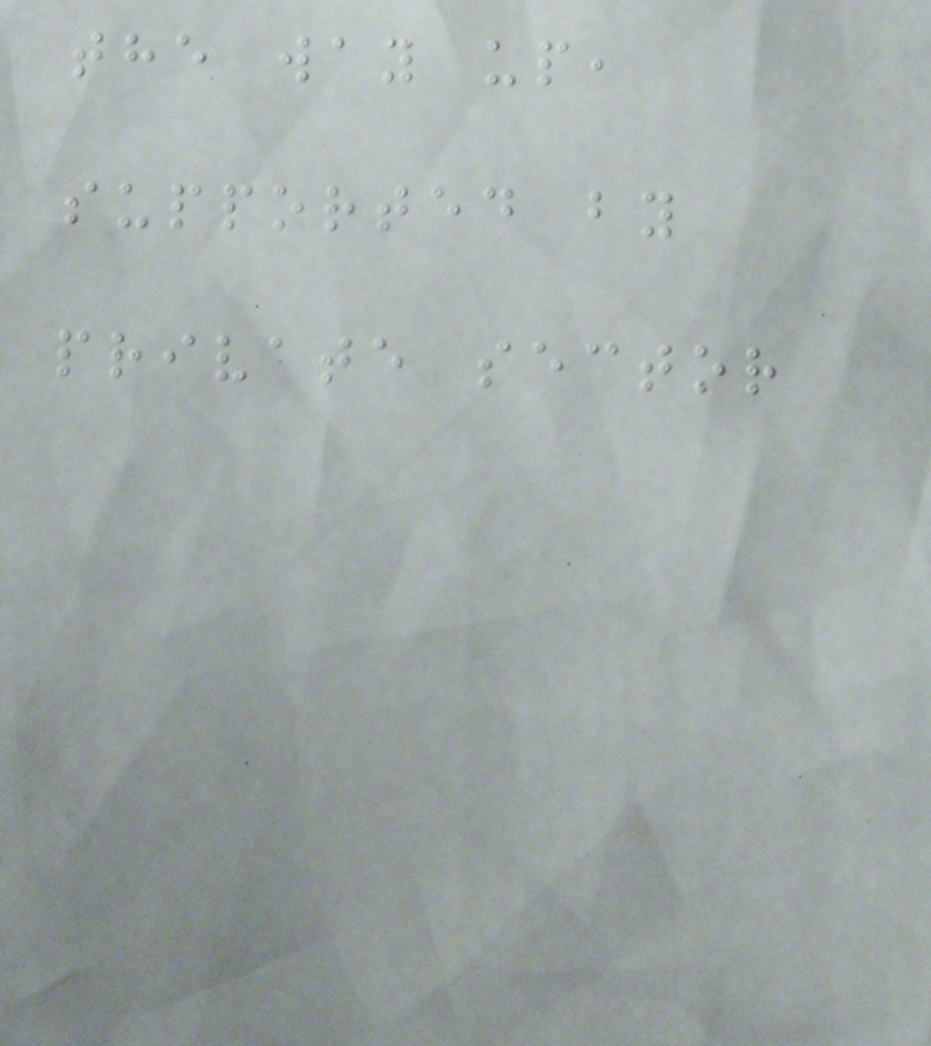the way up,
supported by
private sector
